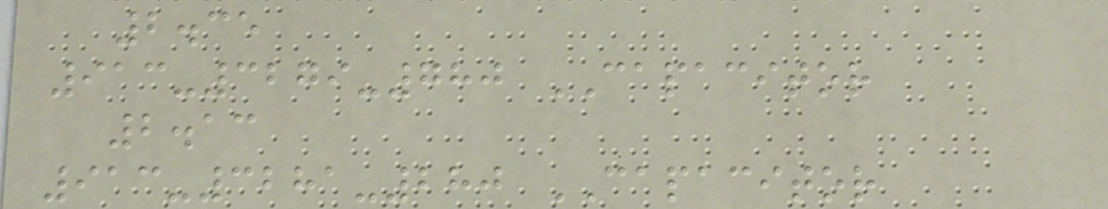2.35
913-3279-780 CAPACITOR
2.13
913-3281-280 CAPACITOR
